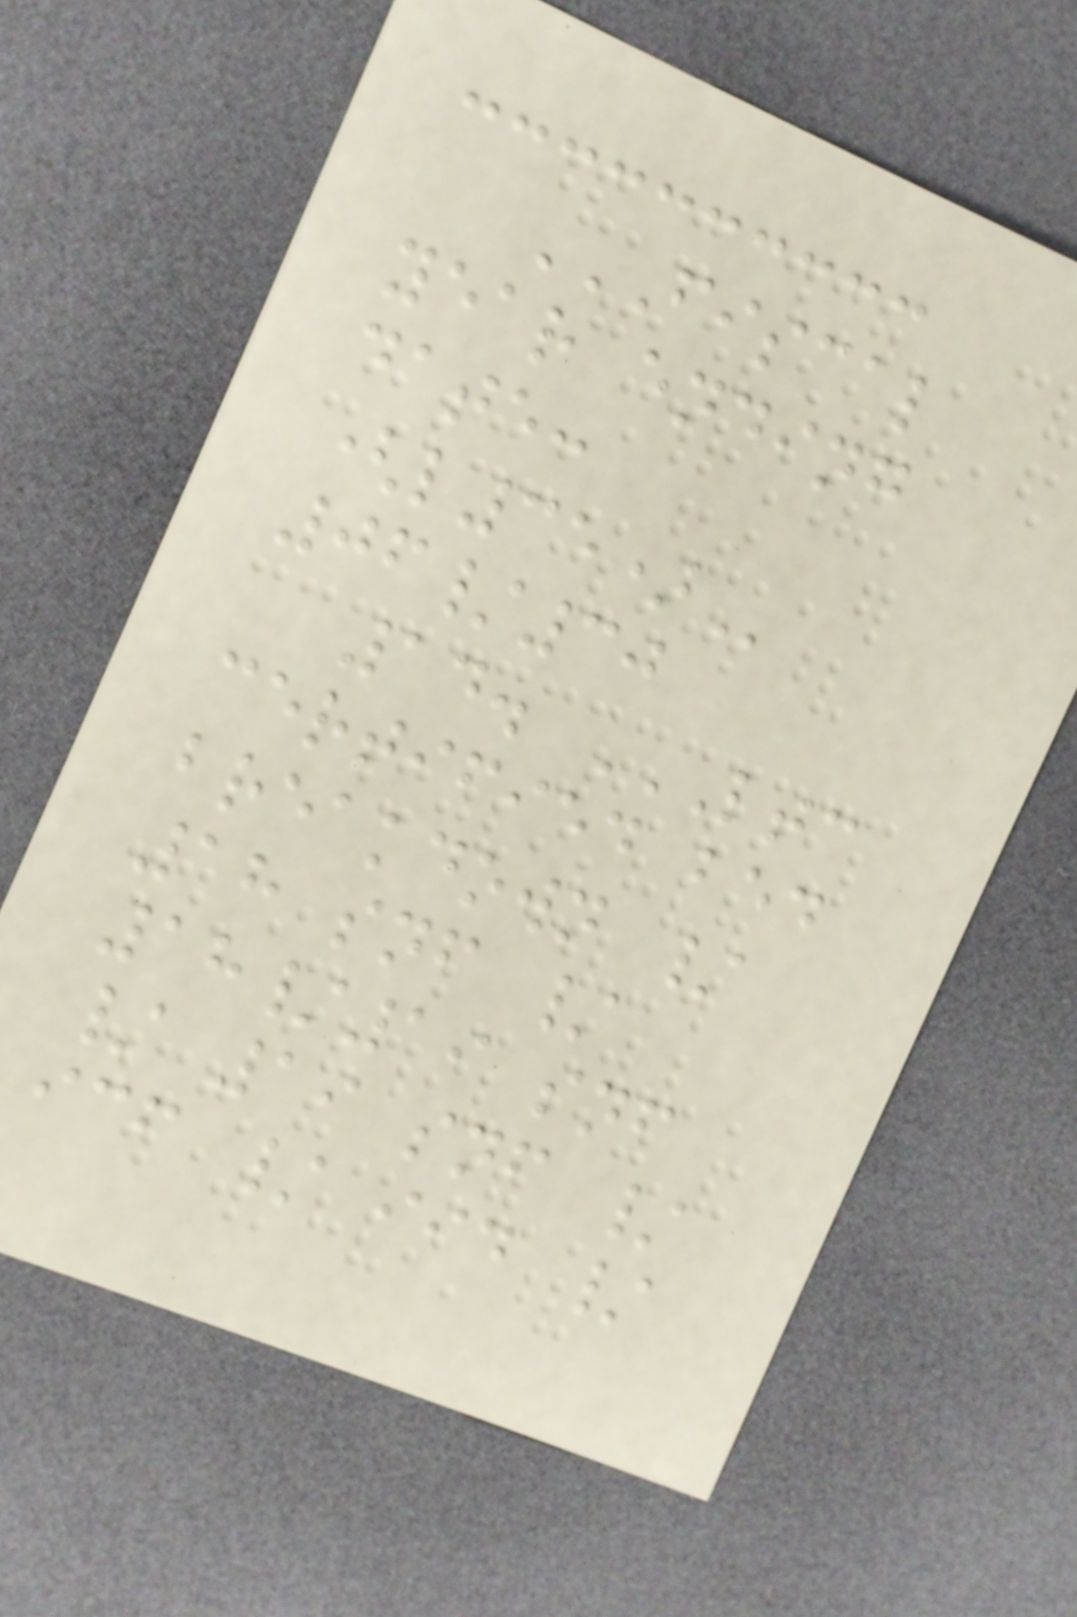FISCAL
YEAR ENDING
DATE:
(L35)
06/30
14. LTC
CERTIFIED BED
BREAKDOWN /
18 SNF /
18/19 SNF
/ 19 SNF /
ICF / IID /
